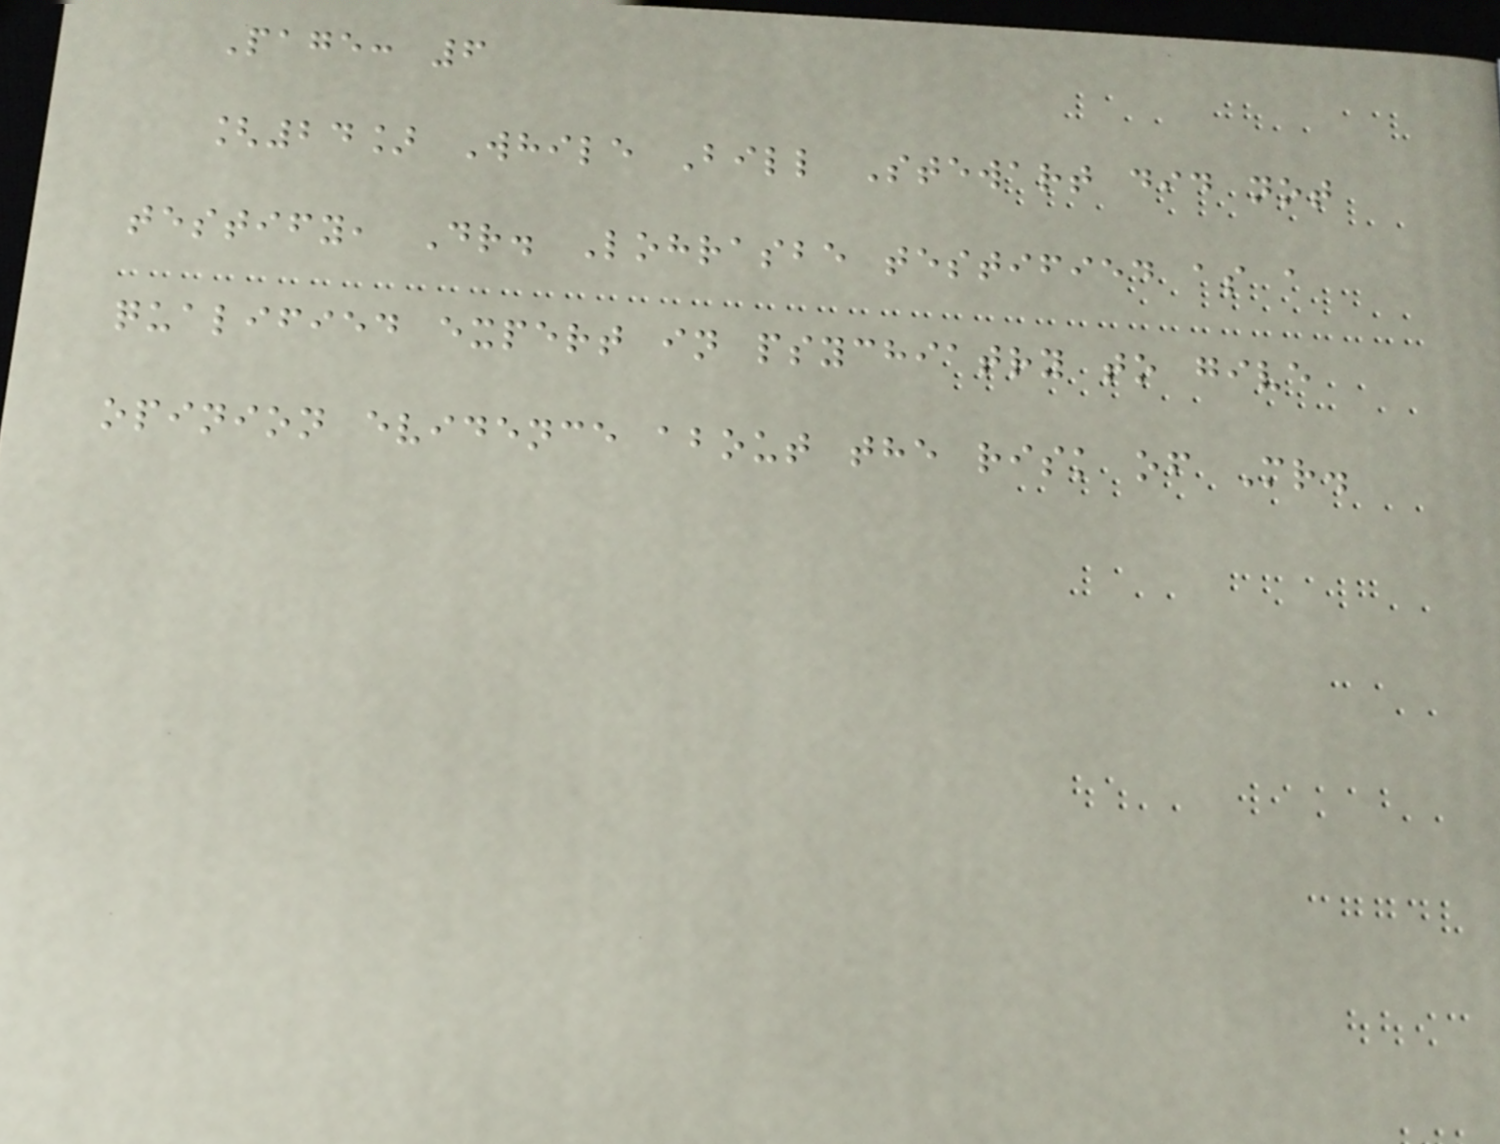Page: 6
[24] While Bill Stewart did not
testify, Dr. Lohrasbe testified as a
qualified expert in psychiatry to give
opinion evidence about the risk of Mr.
